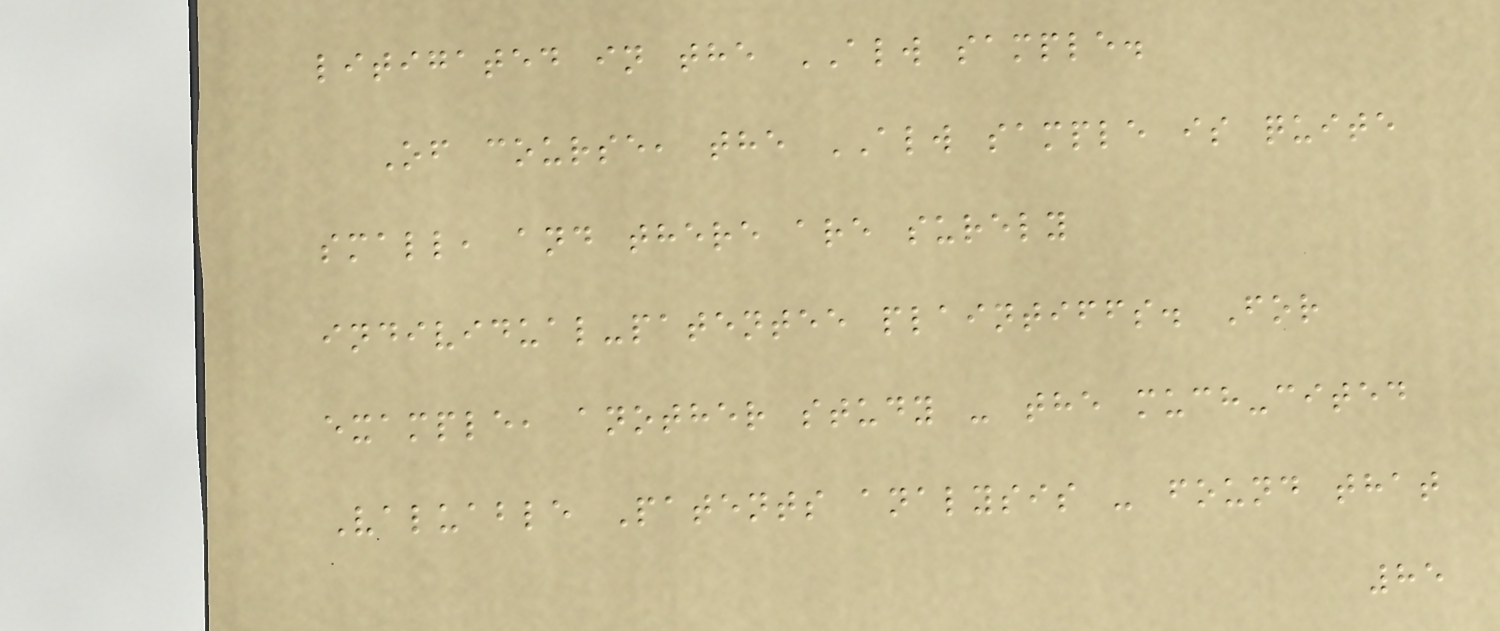litigated in the ALW sample.
Of course, the ALW sample is quite
small, and there are surely
individual-patentee plaintiffs. For
example, another study - the much-cited
Valuable Patents analysis - found that
85
